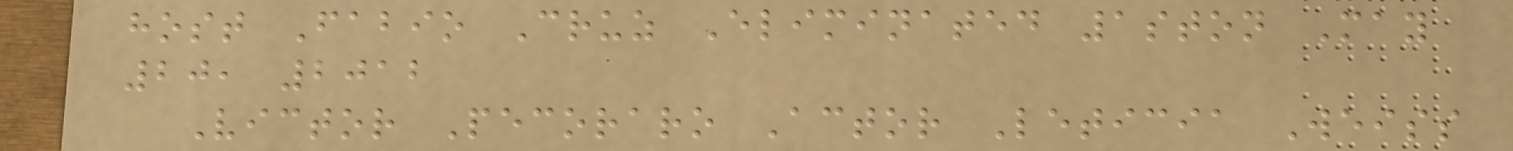host Fabio Cruz Eliminated 1ston May
20, 2012
Victor Pecoraro Actor Leticia Weiss
